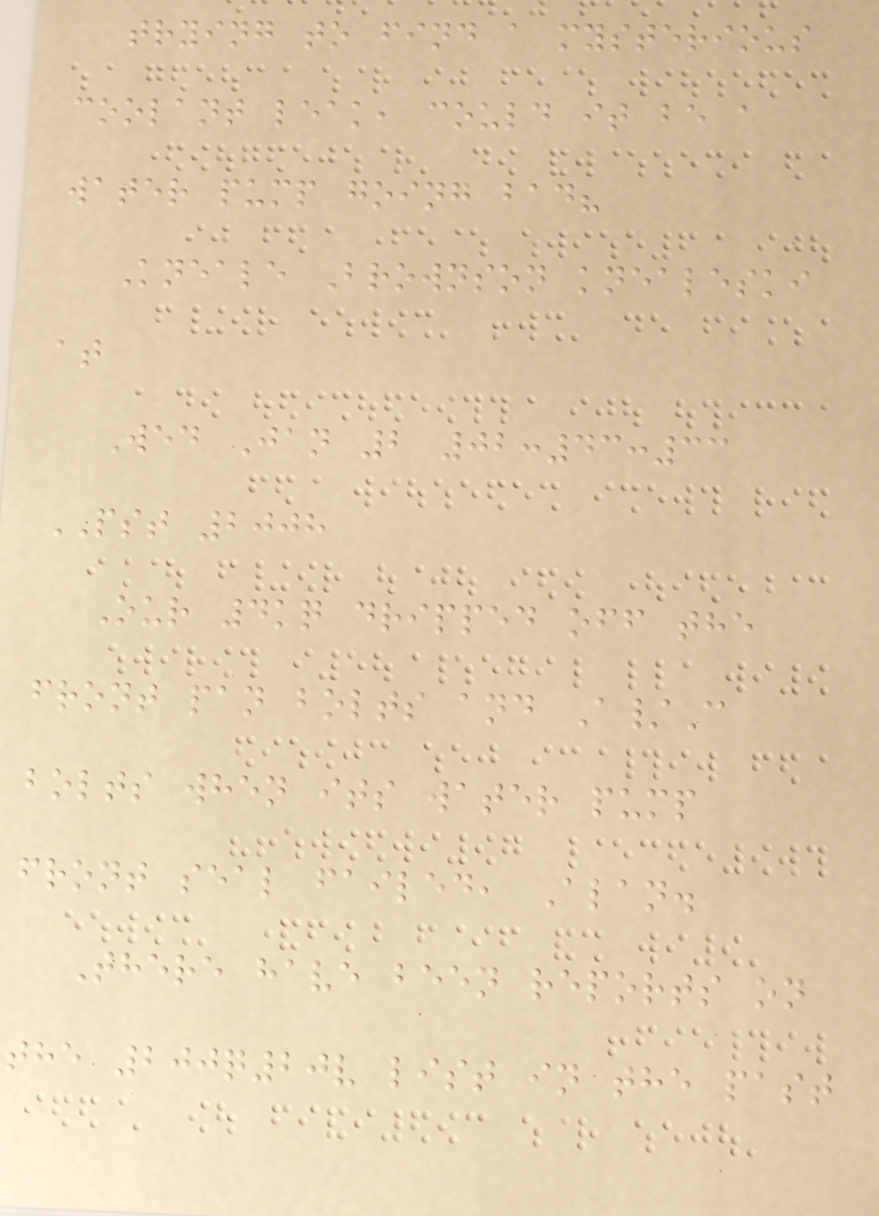trying to find a mysterious
coolant leak, could it be a
water pump going bad?
Kneale Brownson knealeski
at
Wed Jan 2 02:43:33
PST 2008
Our 4kq dripped off the
front pan bolts and A/C
bolts when its water pump
front seal failed, Alan.
There have been reports on
the 200q20v list in the past
